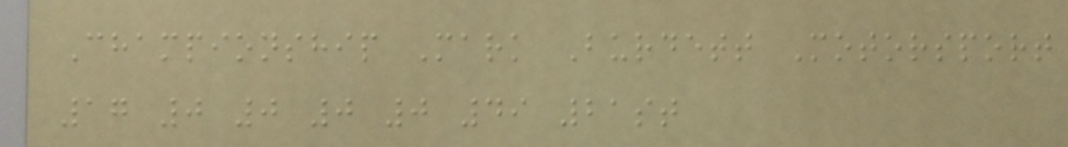Championship Mark Burdett Motorsport
17 0 0 0 0 49 21st
